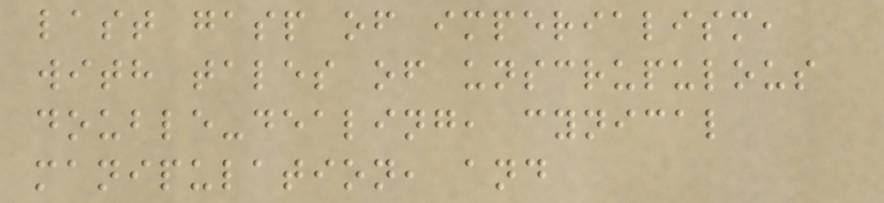last gasp of imperialism,
with tales of unscrupulous
double-dealing, cynical
manipulation, and
